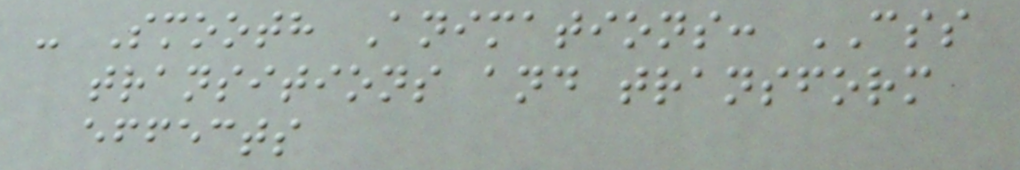- Smooth Animations: CSS
transitions and transform
effects
